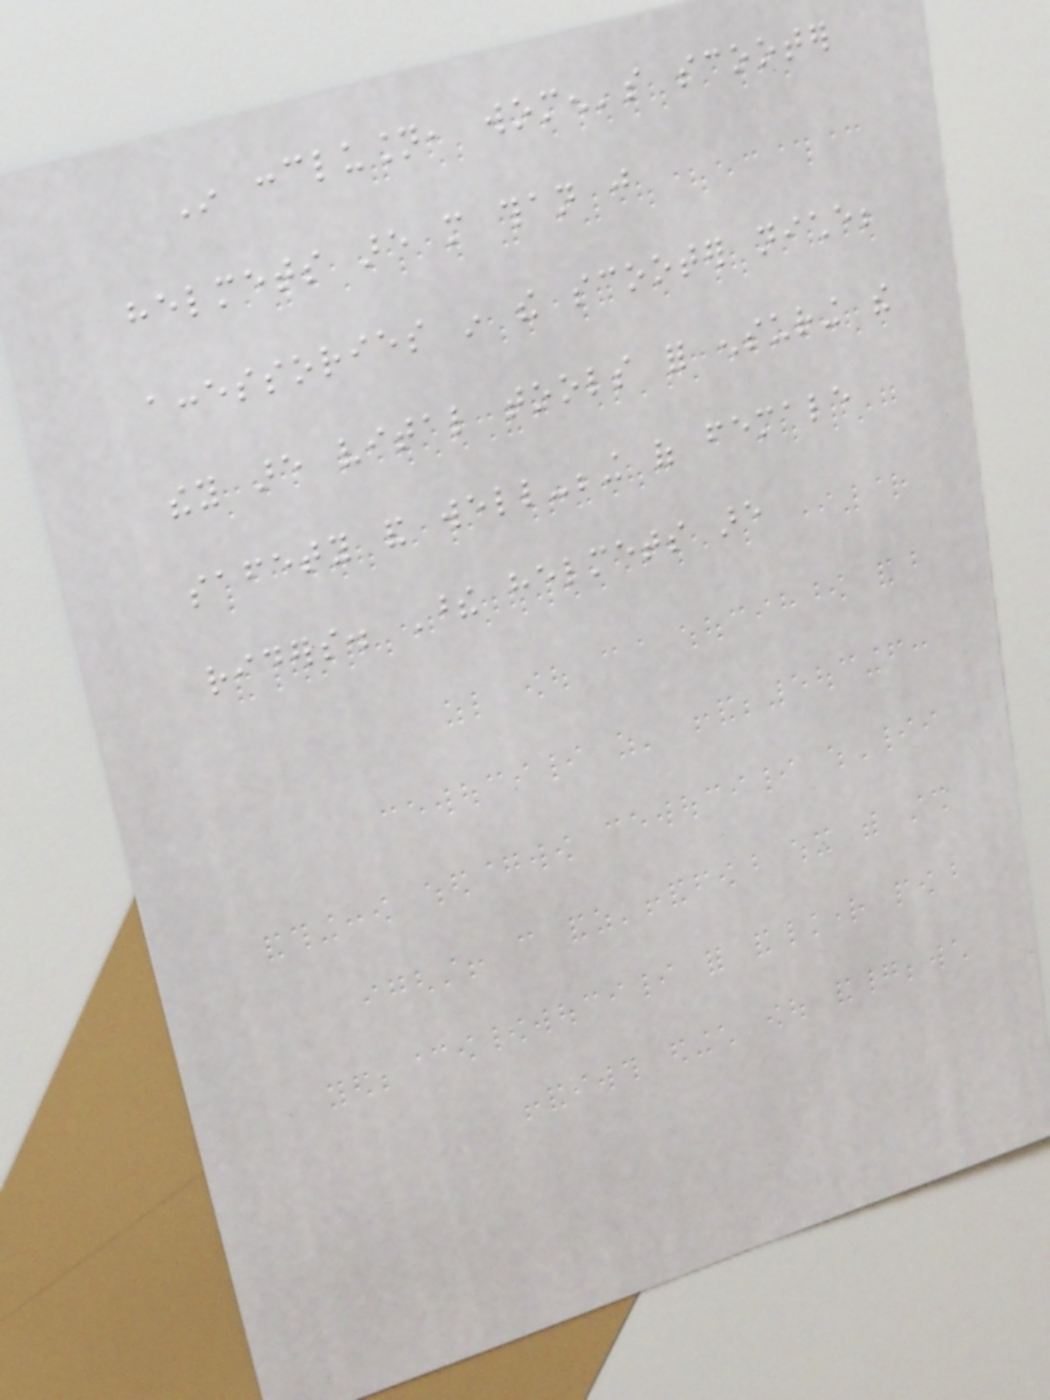In conclusion, women's scooter
helmets are more than just
accessories in the scooter niche;
they are vital tools for ensuring the
safety and well-being of female
riders. These helmets are
